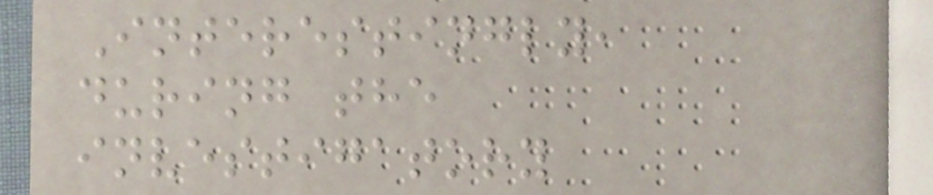Interestingly,
during the
investigatory
